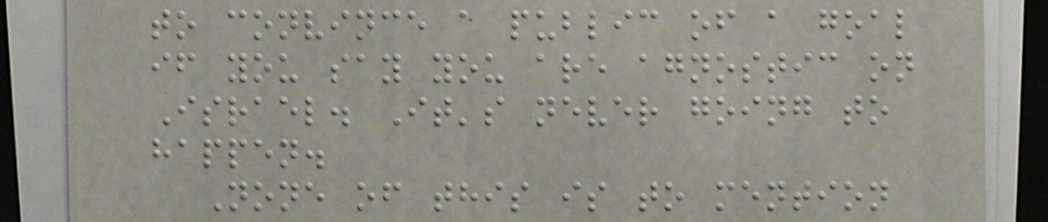to convince a public of a goal
if you say you are agnostic on
Israel. It's never going to
happen.
None of this is to mention
